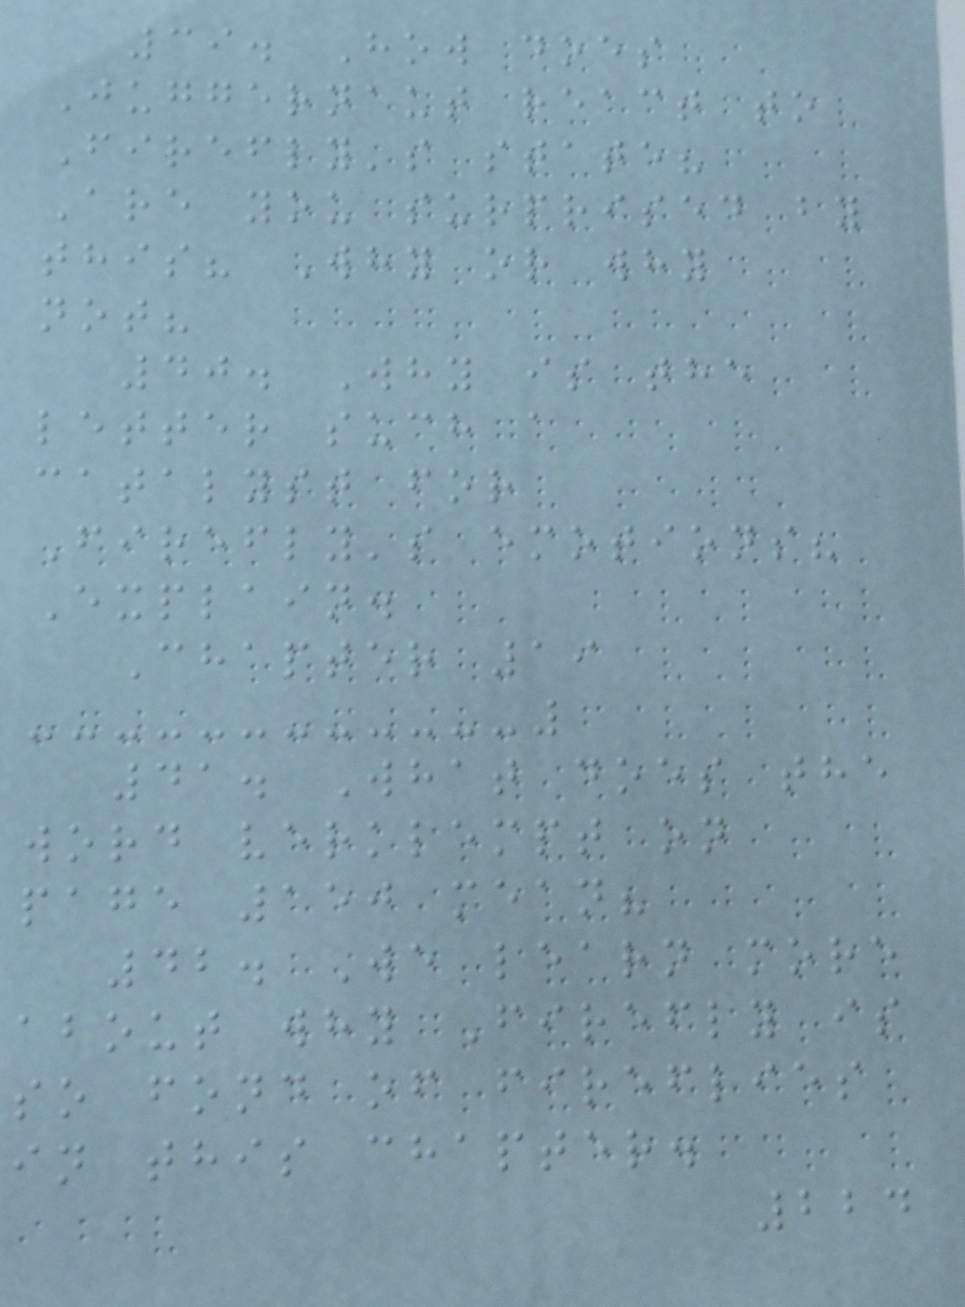39. How does
Juggernaut react to
Firefly's state?
Are you surprised by
this? Why or why
not?
40. Why is the
letter such a
catalyst for
Firefly's emotions?
Explain.
Chapter 19
41. What does the
word verklempt on
page 150 mean?
42. We learn more
about why Firefly is
so fond of fireflies
in this chapter.
224
